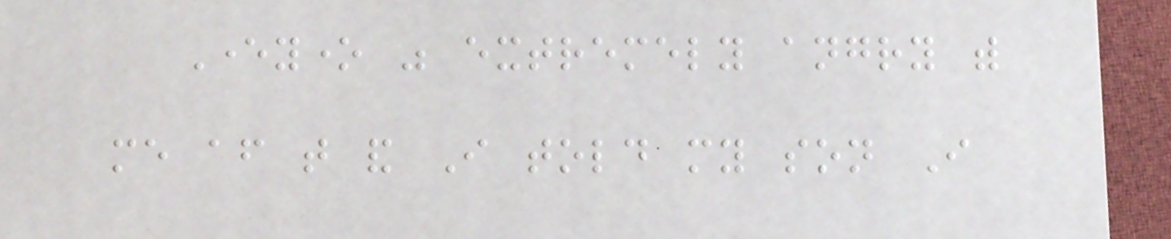Everyone was extremely angry with
me after that and I told my son I
